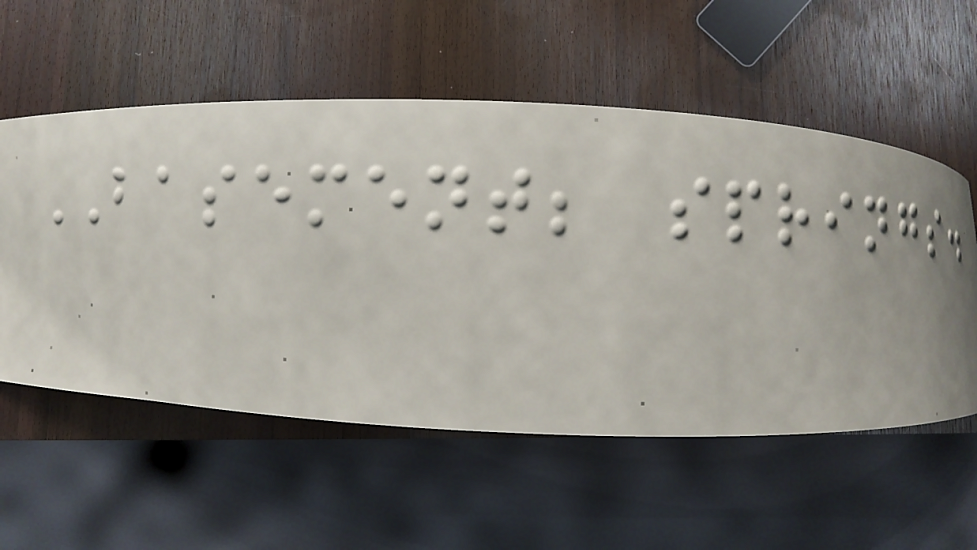BASEMENT; springs.
